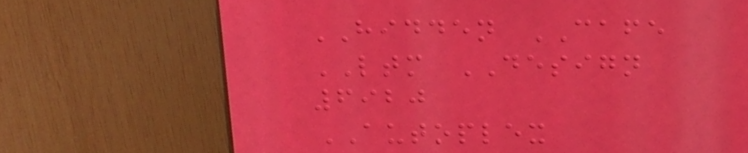HIDDEN CAFE
LTM DESIGN
6920
AUTOPLEX
